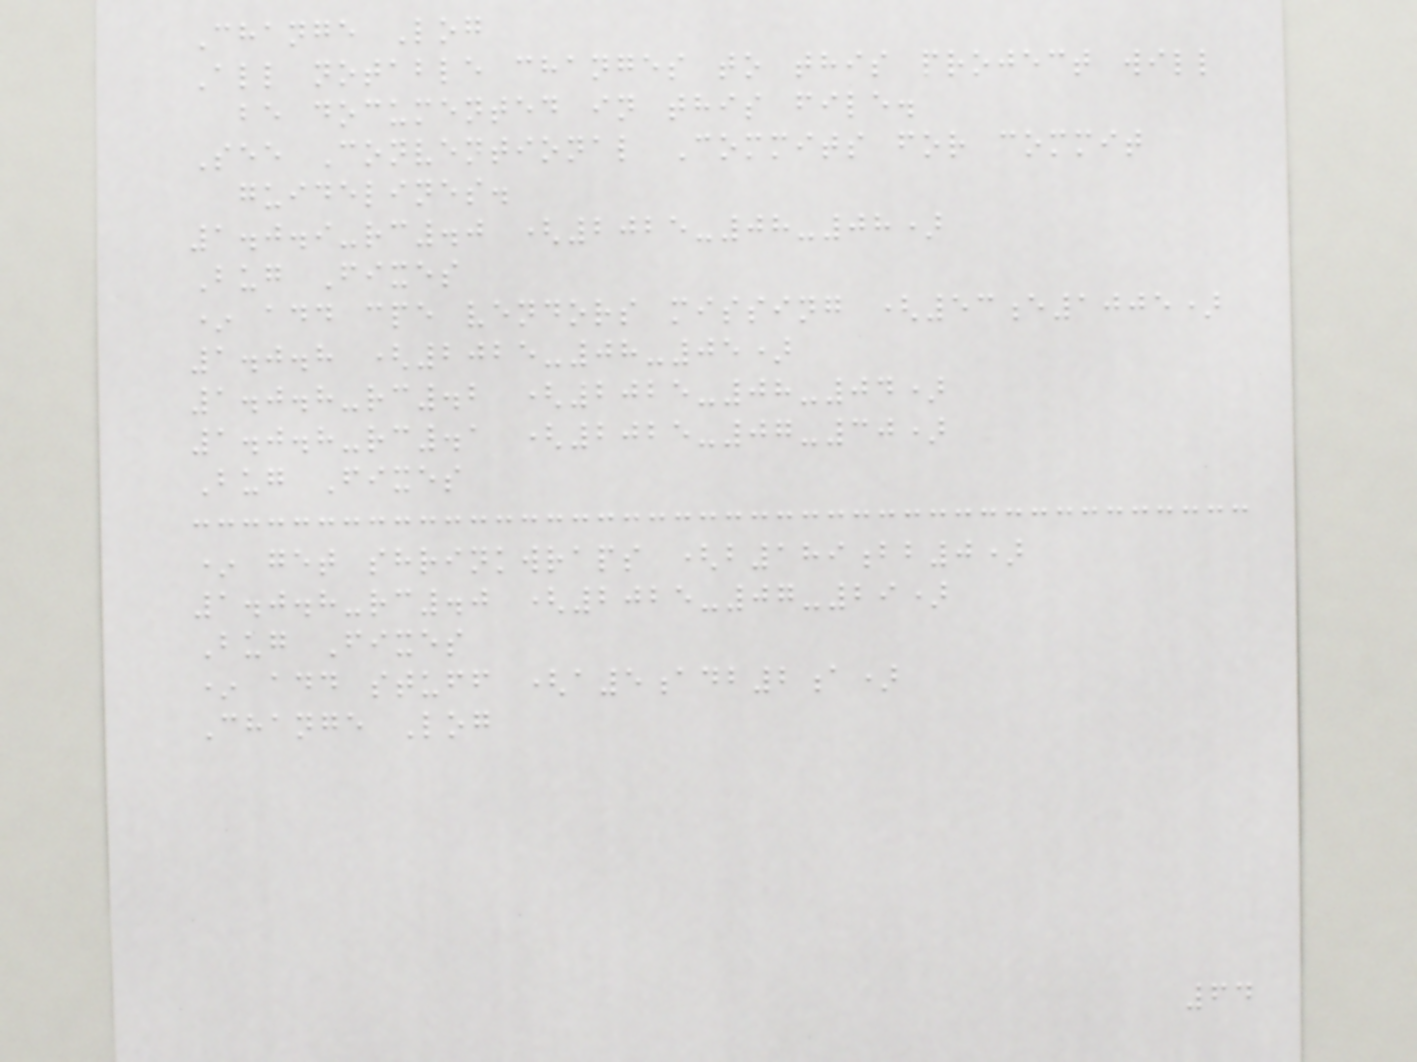Change Log
All notable changes to this project will
be documented in this file.
See Conventional Commits for commit
guidelines.
1.0.9-rc.0 (2025-08-08)
Bug Fixes
* add cpe vendors missing (53e1005)
1.0.8 (2025-08-05)
1.0.8-rc.2 (2025-08-04)
1.0.8-rc.1 (2025-07-30)
Bug Fixes
* get shrinkwraps (b189bb0)
1.0.8-rc.0 (2025-07-29)
Bug Fixes
* add stuff (a5adb2a)
Change Log
64
